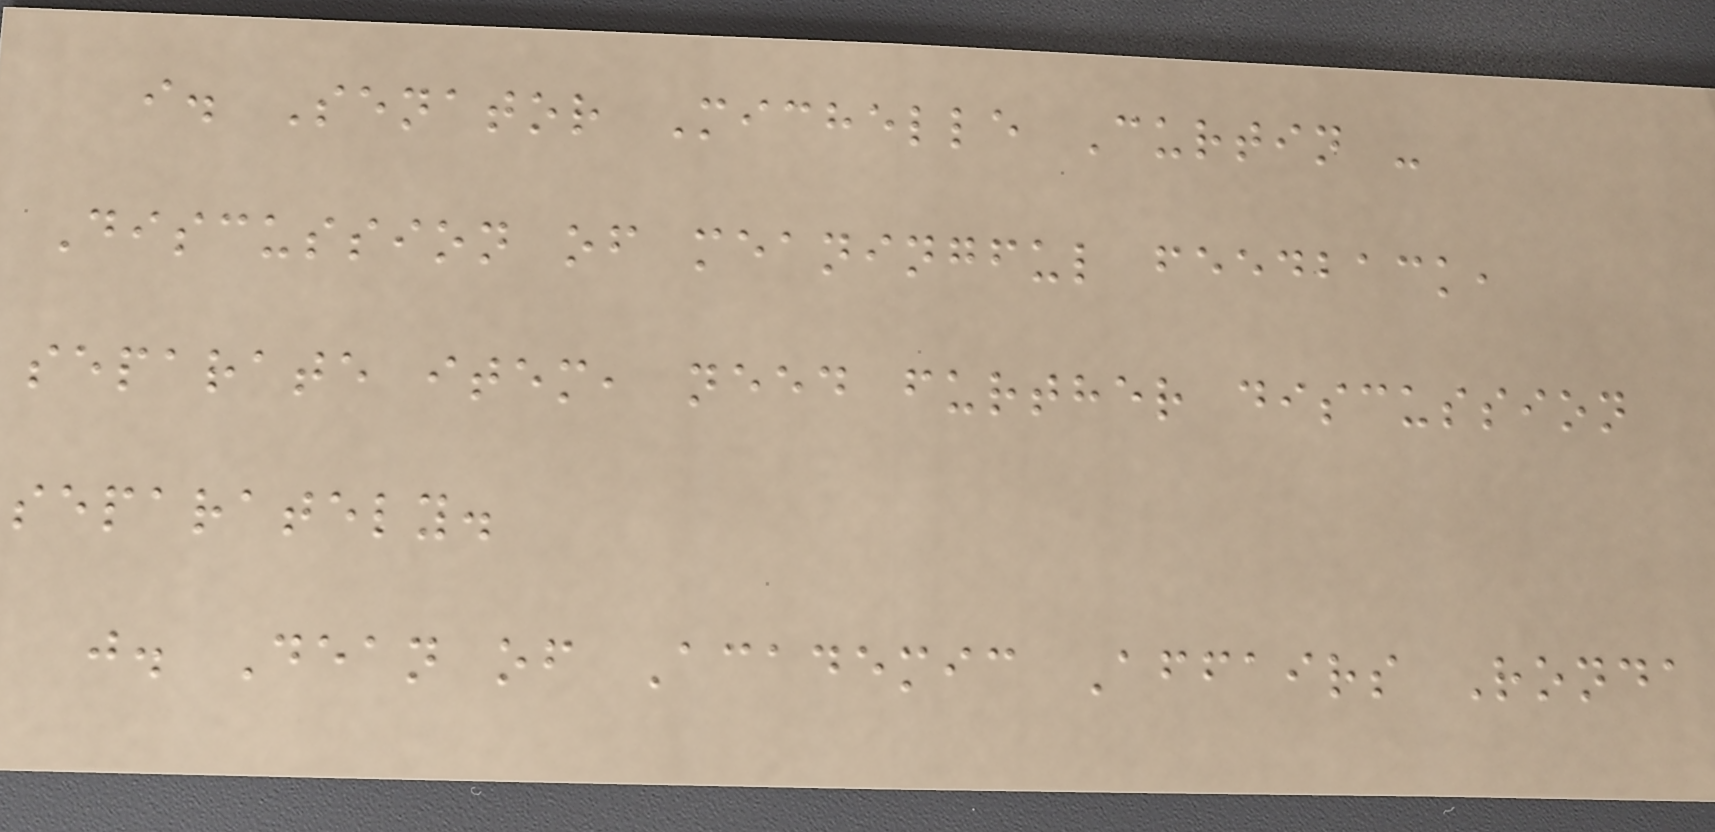i. Senator Michelle Curtin -
Discussion of meaningful feedback,
separate item, need further discussion
separately.
j. Dean of Academic Affairs Ronda
